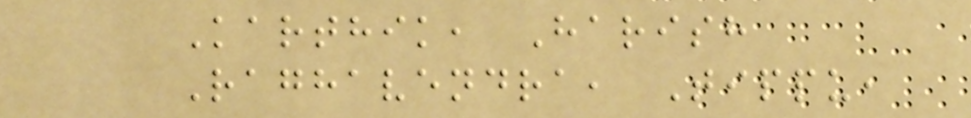Karthik, Harish
Raghavendra, Tippu,
